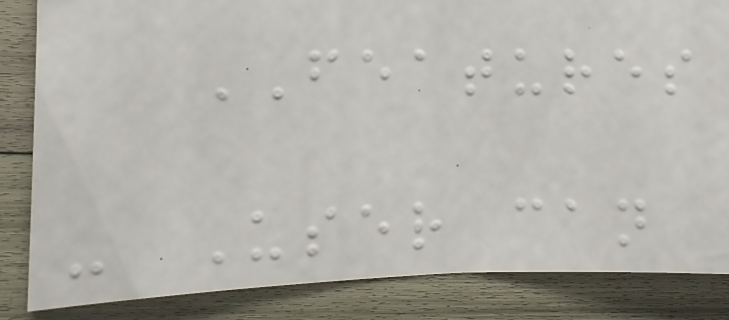FEATURES
- User can
